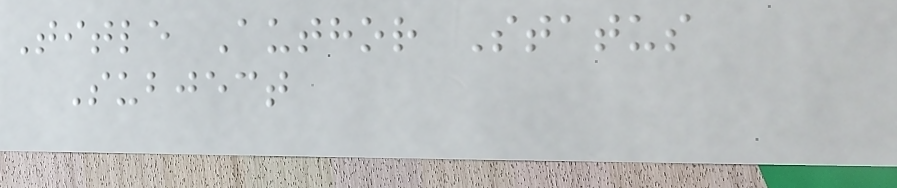Title Author Status
Subject
